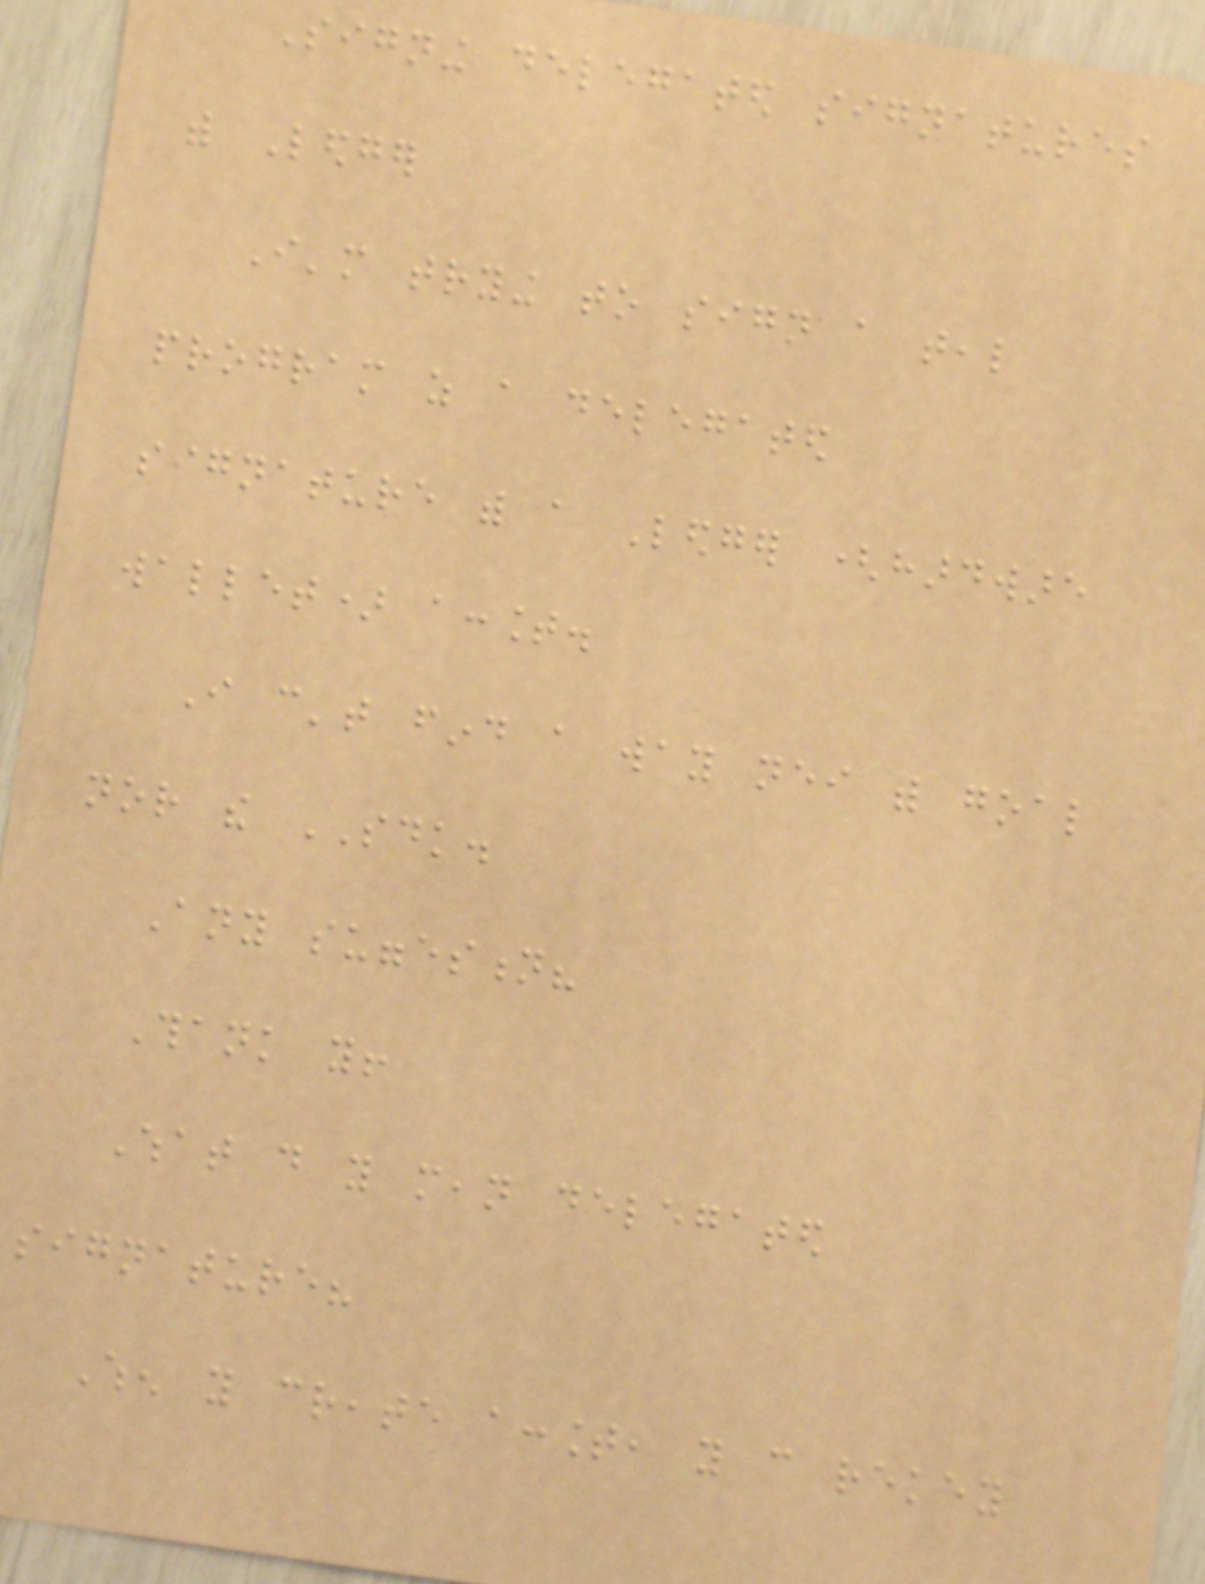Signing delegated signatures
with Ledger
I'm trying to sign a teal
program as a delegated
signature with a Ledger (hardware
wallet) account.
I can't find a way neither with goal
nor the SDK.
Any suggestion?
Thank you!
What do you mean delegated
signature?
When you create account, you can rekey
